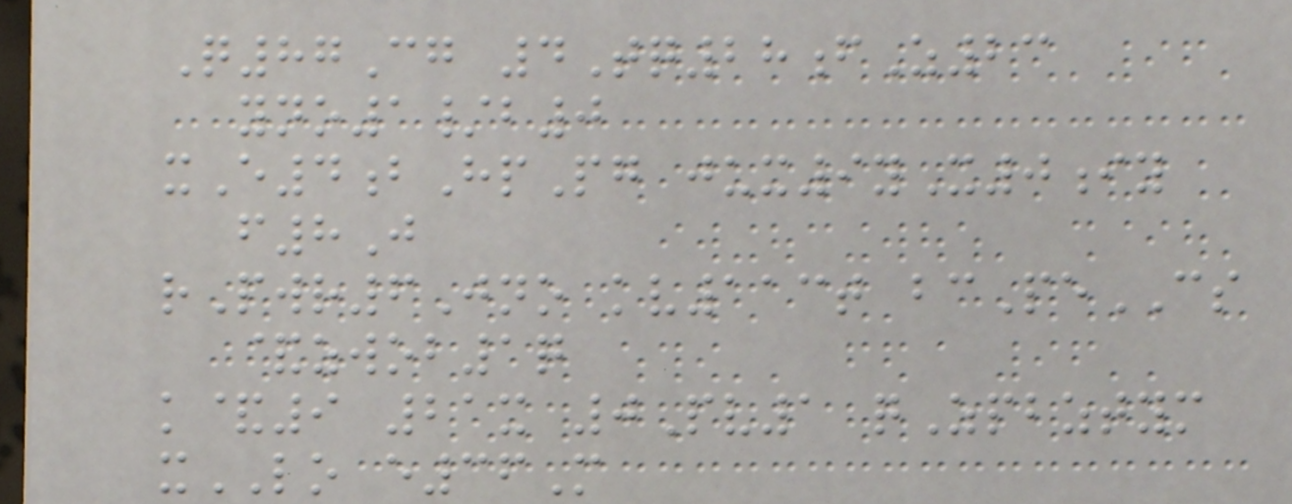Q87Cg 4Tq28fZ23
yno1/b0
xE4bHpPg jux9yX0iy
f8J
rPwr6Jno kv113t bcPeCS
&zwob1q
k&9 21x 0Pv1 qZpbztym
xLO e36M
